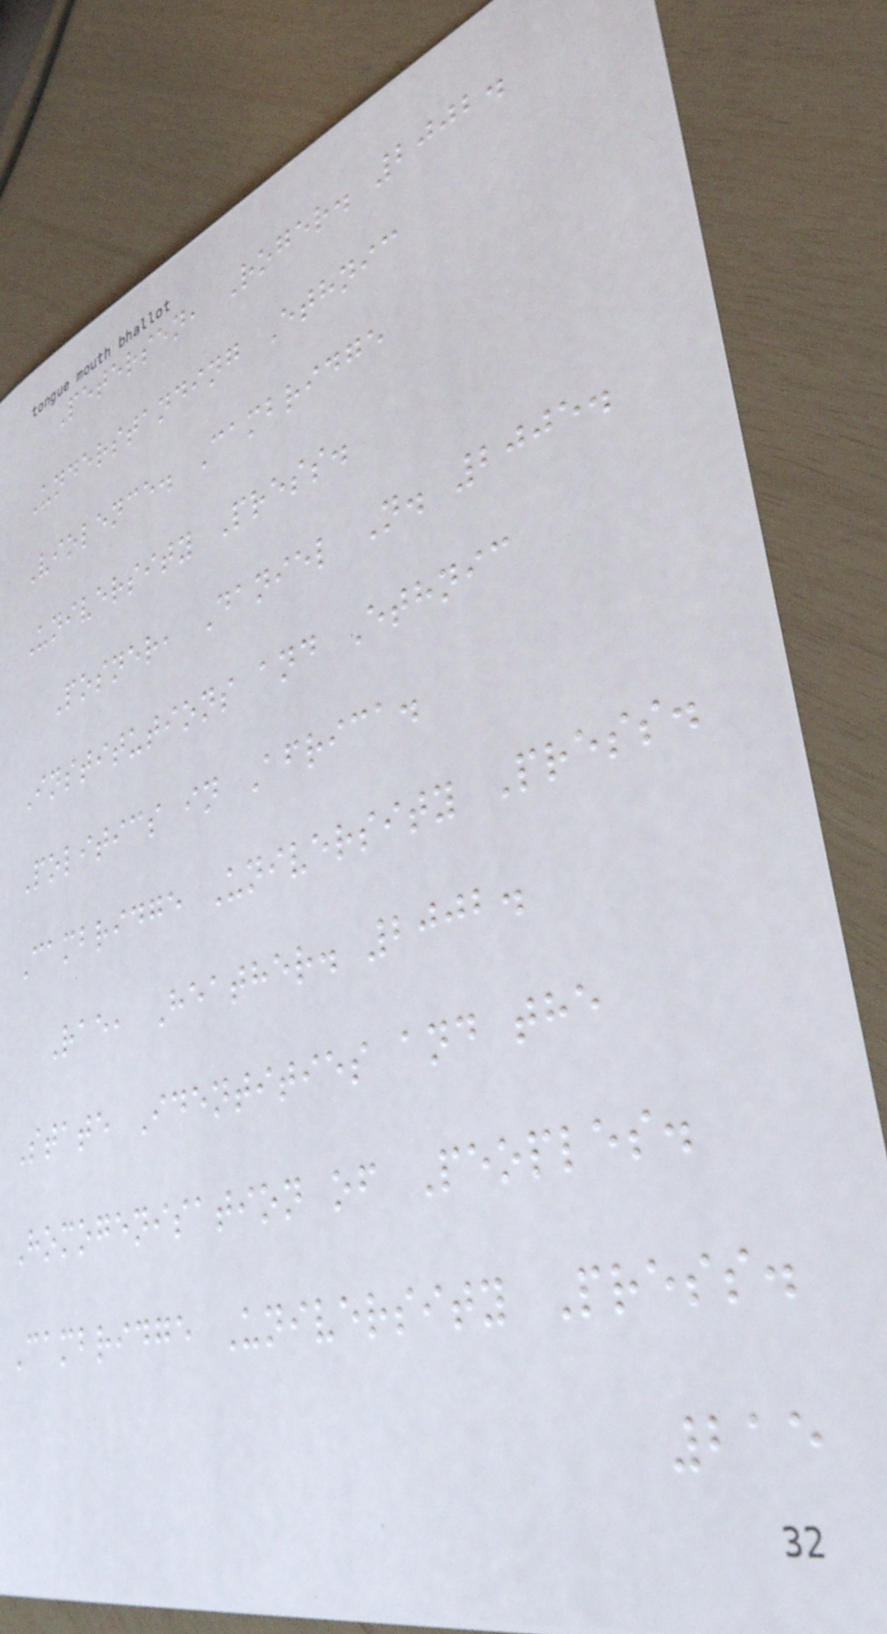Petersen, Roger. 2002.
Understanding Ethnic
Violence. Cambridge
University Press.
Posner, Daniel N. 2005.
Institutions and Ethnic
Politics in Africa.
Cambridge University Press.
Rae, Heather. 2002.
State Identities and the
Homogenisation of Peoples.
Cambridge University Press.
215
